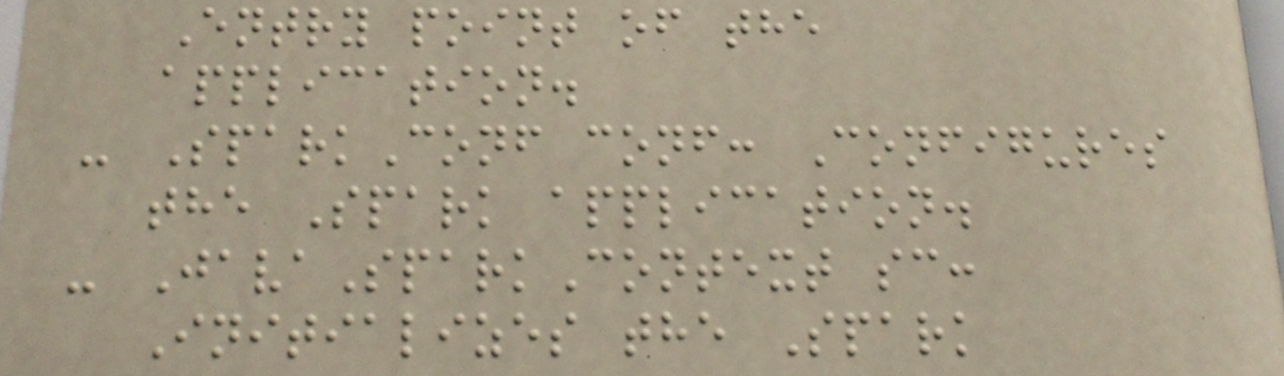Entry point of the
application.
- SparkConf conf: Configures
the Spark application.
- JavaSparkContext sc:
Initializes the Spark
